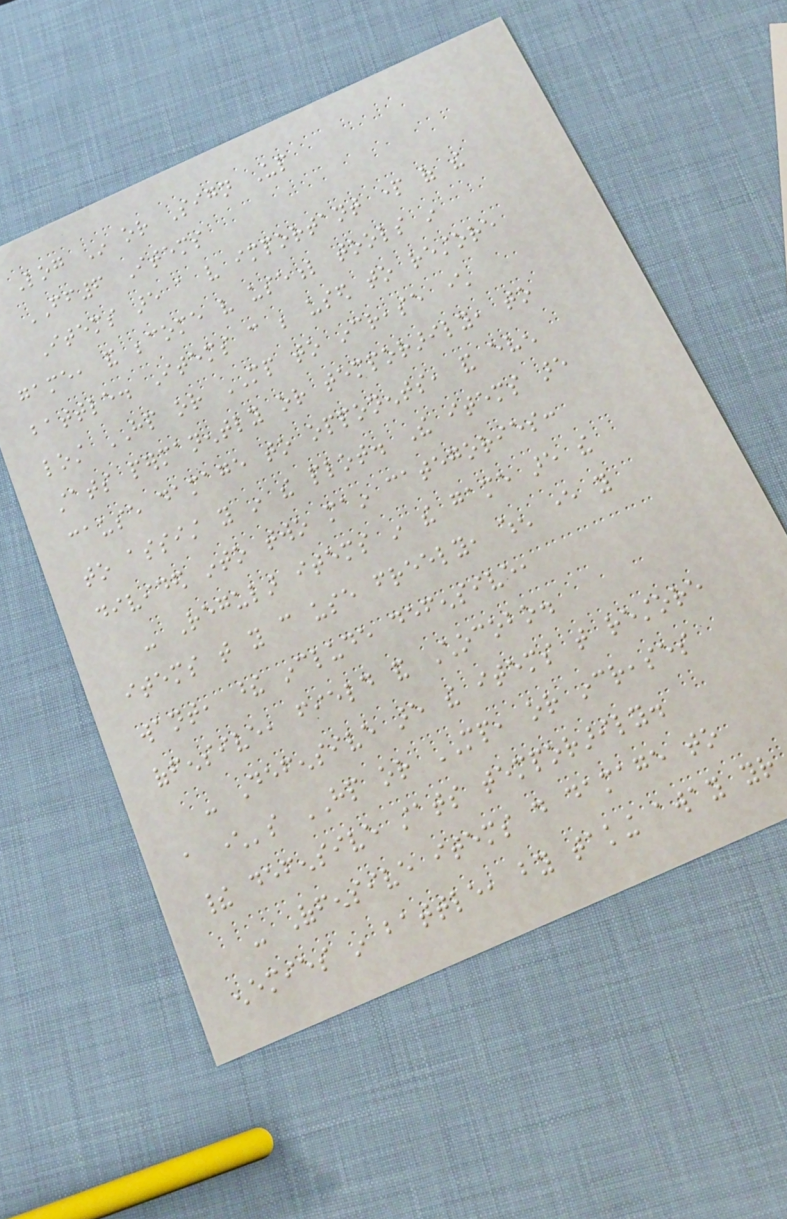Log In or Sign Up
FF6 Items
Items are a very important part of the
game, and become very useful tools in
battle. Items can be used to restore
lost HP or MP to increase character
stats permanently or temporarily, to
cause damage to opponents, and even
to assist you in the plot. The items are
divided into two main categories:
- Regular items in the game are the
items that you can use freely, when ever you
want, these include defensive,
offensive, field and Chocobo.
- Defensive are the items that restore
a character's HP or MP, or increases
their defensive stats temporarily.
- Offensive items do damage to
enemies in battle, by taking away your
